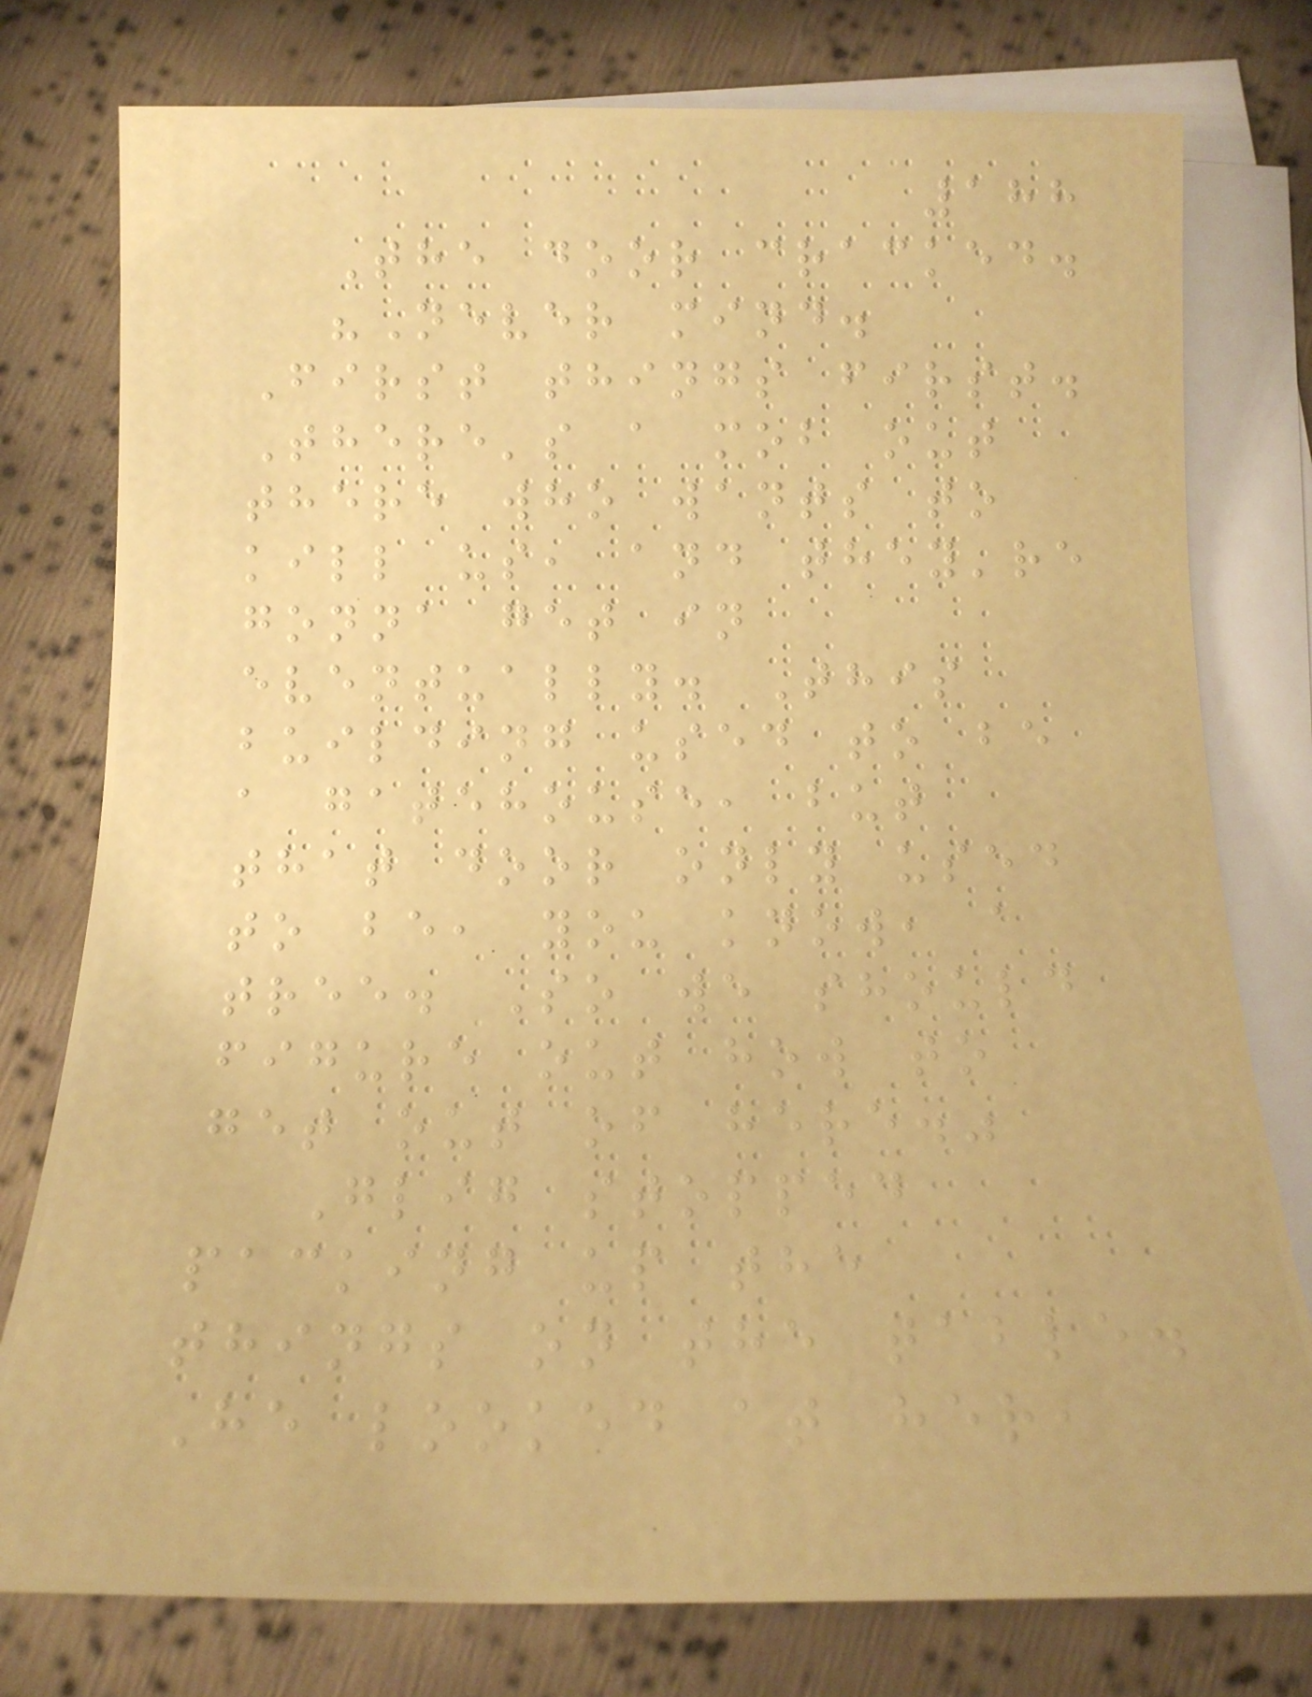188
The door cracked.
"Never mind.
First things first.
There's a mob out
there who wants to
kill us, and they're
gonna get in
eventually. This
building used to be
a gatehouse, but
that door only used
to be, you know, a
tree. So we should
figure out how to
get out of here."
Glig stopped
packing up the
things on the table.
He looked at her,
